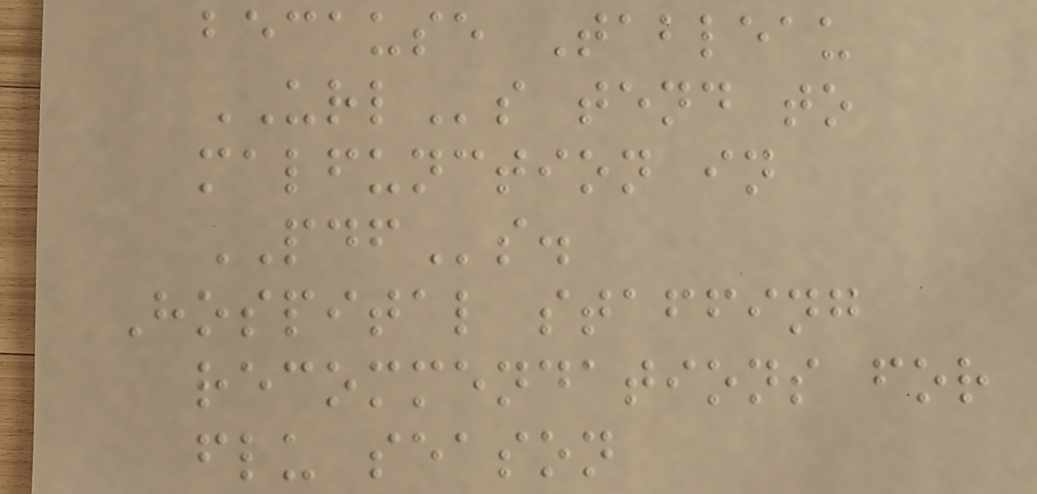because Tableau
URLs tend to
malfunction in
PDFs.
Hospital staffing
recommendations for
flu season
